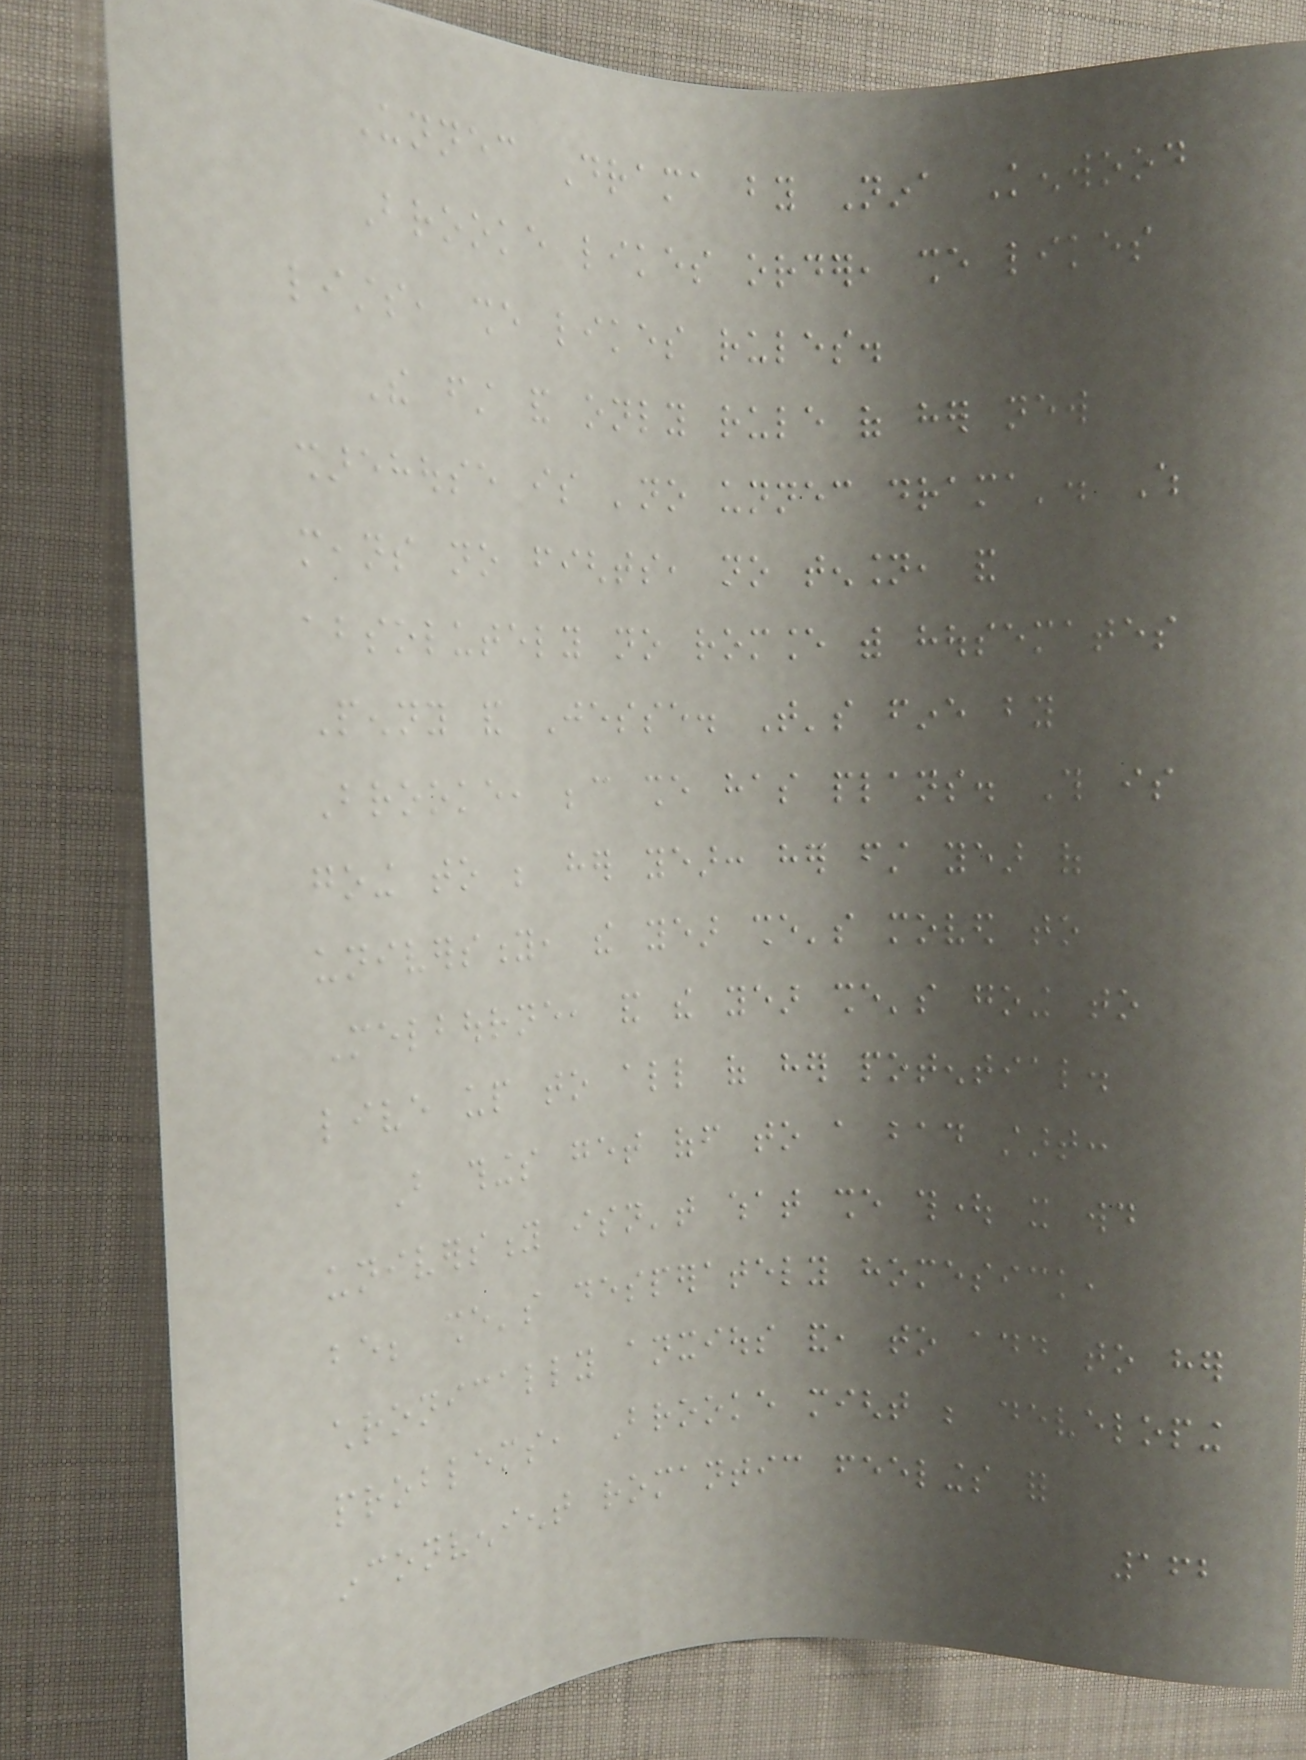Unnecessary Drama by Nina Kenwood
Brooke likes order, she likes
lists, she likes rules.
The first and only rule of her new
sharehouse is 'no unnecessary drama'. Which
means no fights, no tension, and
absolutely no romance with housemates
Penny and Jesse. That's fine by
Brooke, because she has plans. This is
going to be her year: her first year of
university, the year she's moved to
Melbourne, and the year she's going to
live up to all of her potential.
But things get off to a bad start:
university isn't what she thought it would
be; she's desperately homesick,
chronically anxious and, to add to her
problems, Brooke might be developing
inconvenient romantic feelings for
162
